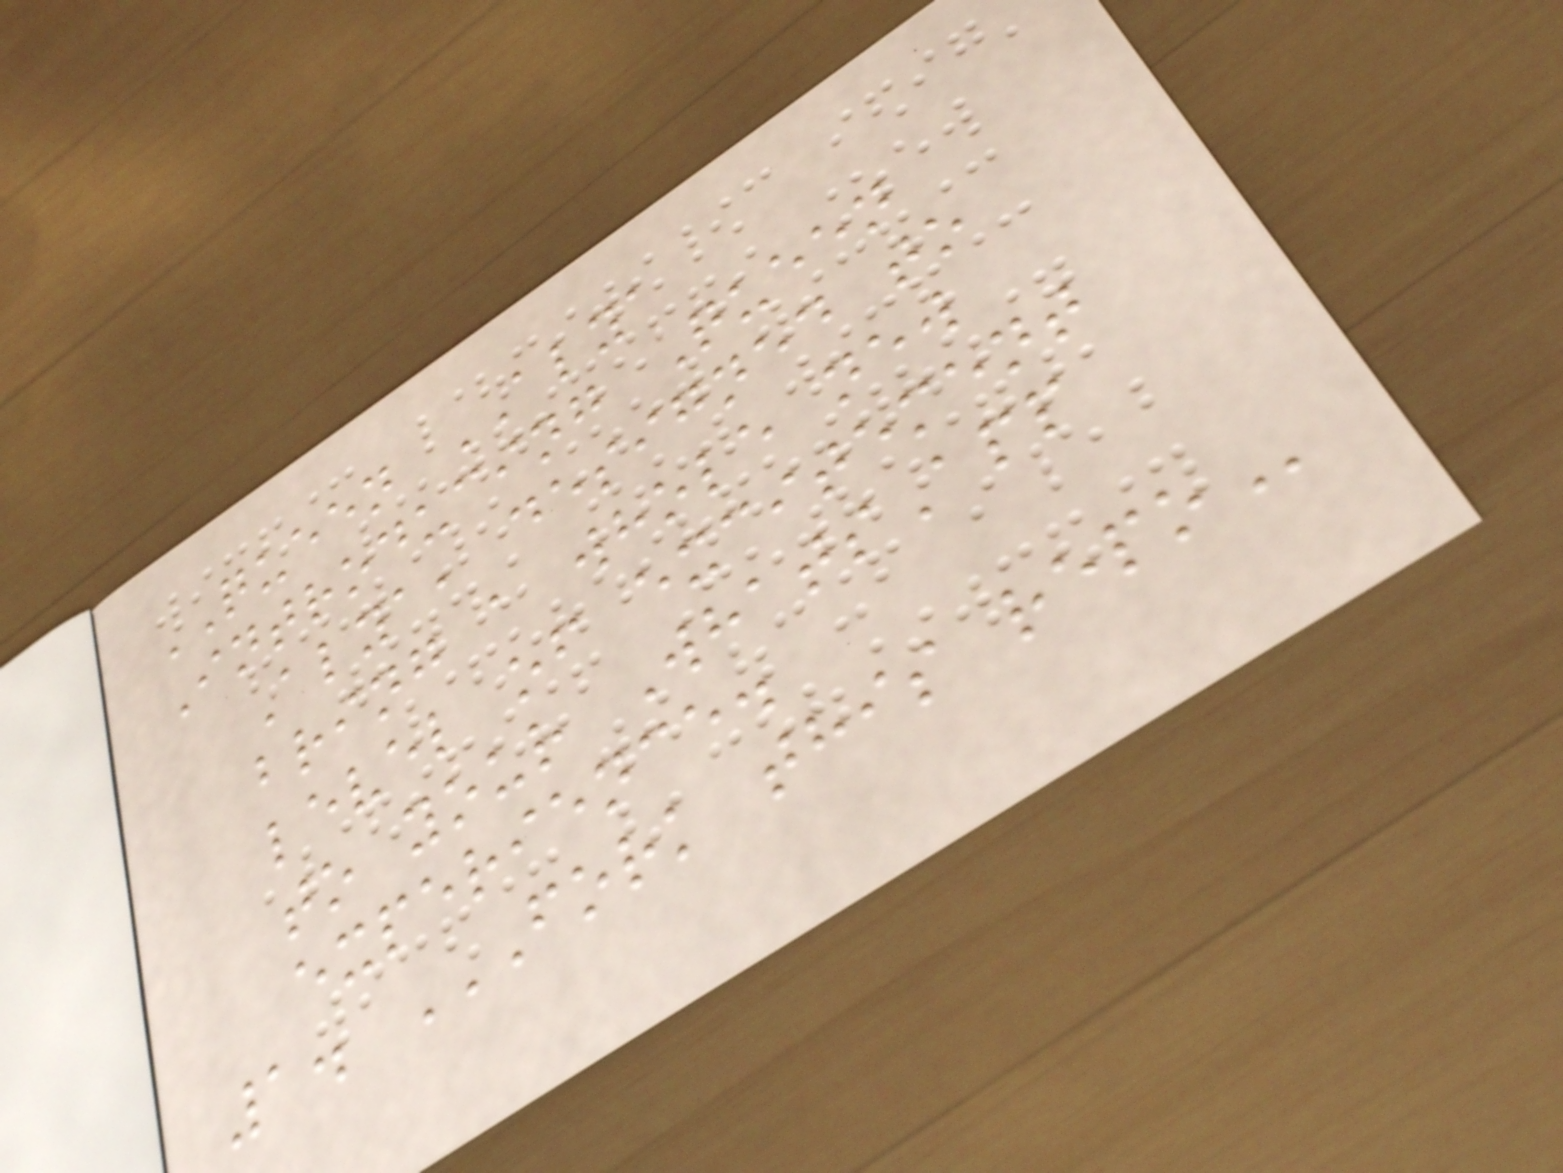QUEEN ALYA
Introducing Queen
Alya, designed to
bring a whole new
level of excitement
to your WhatsApp
experience.
1. FORK THIS REPO
